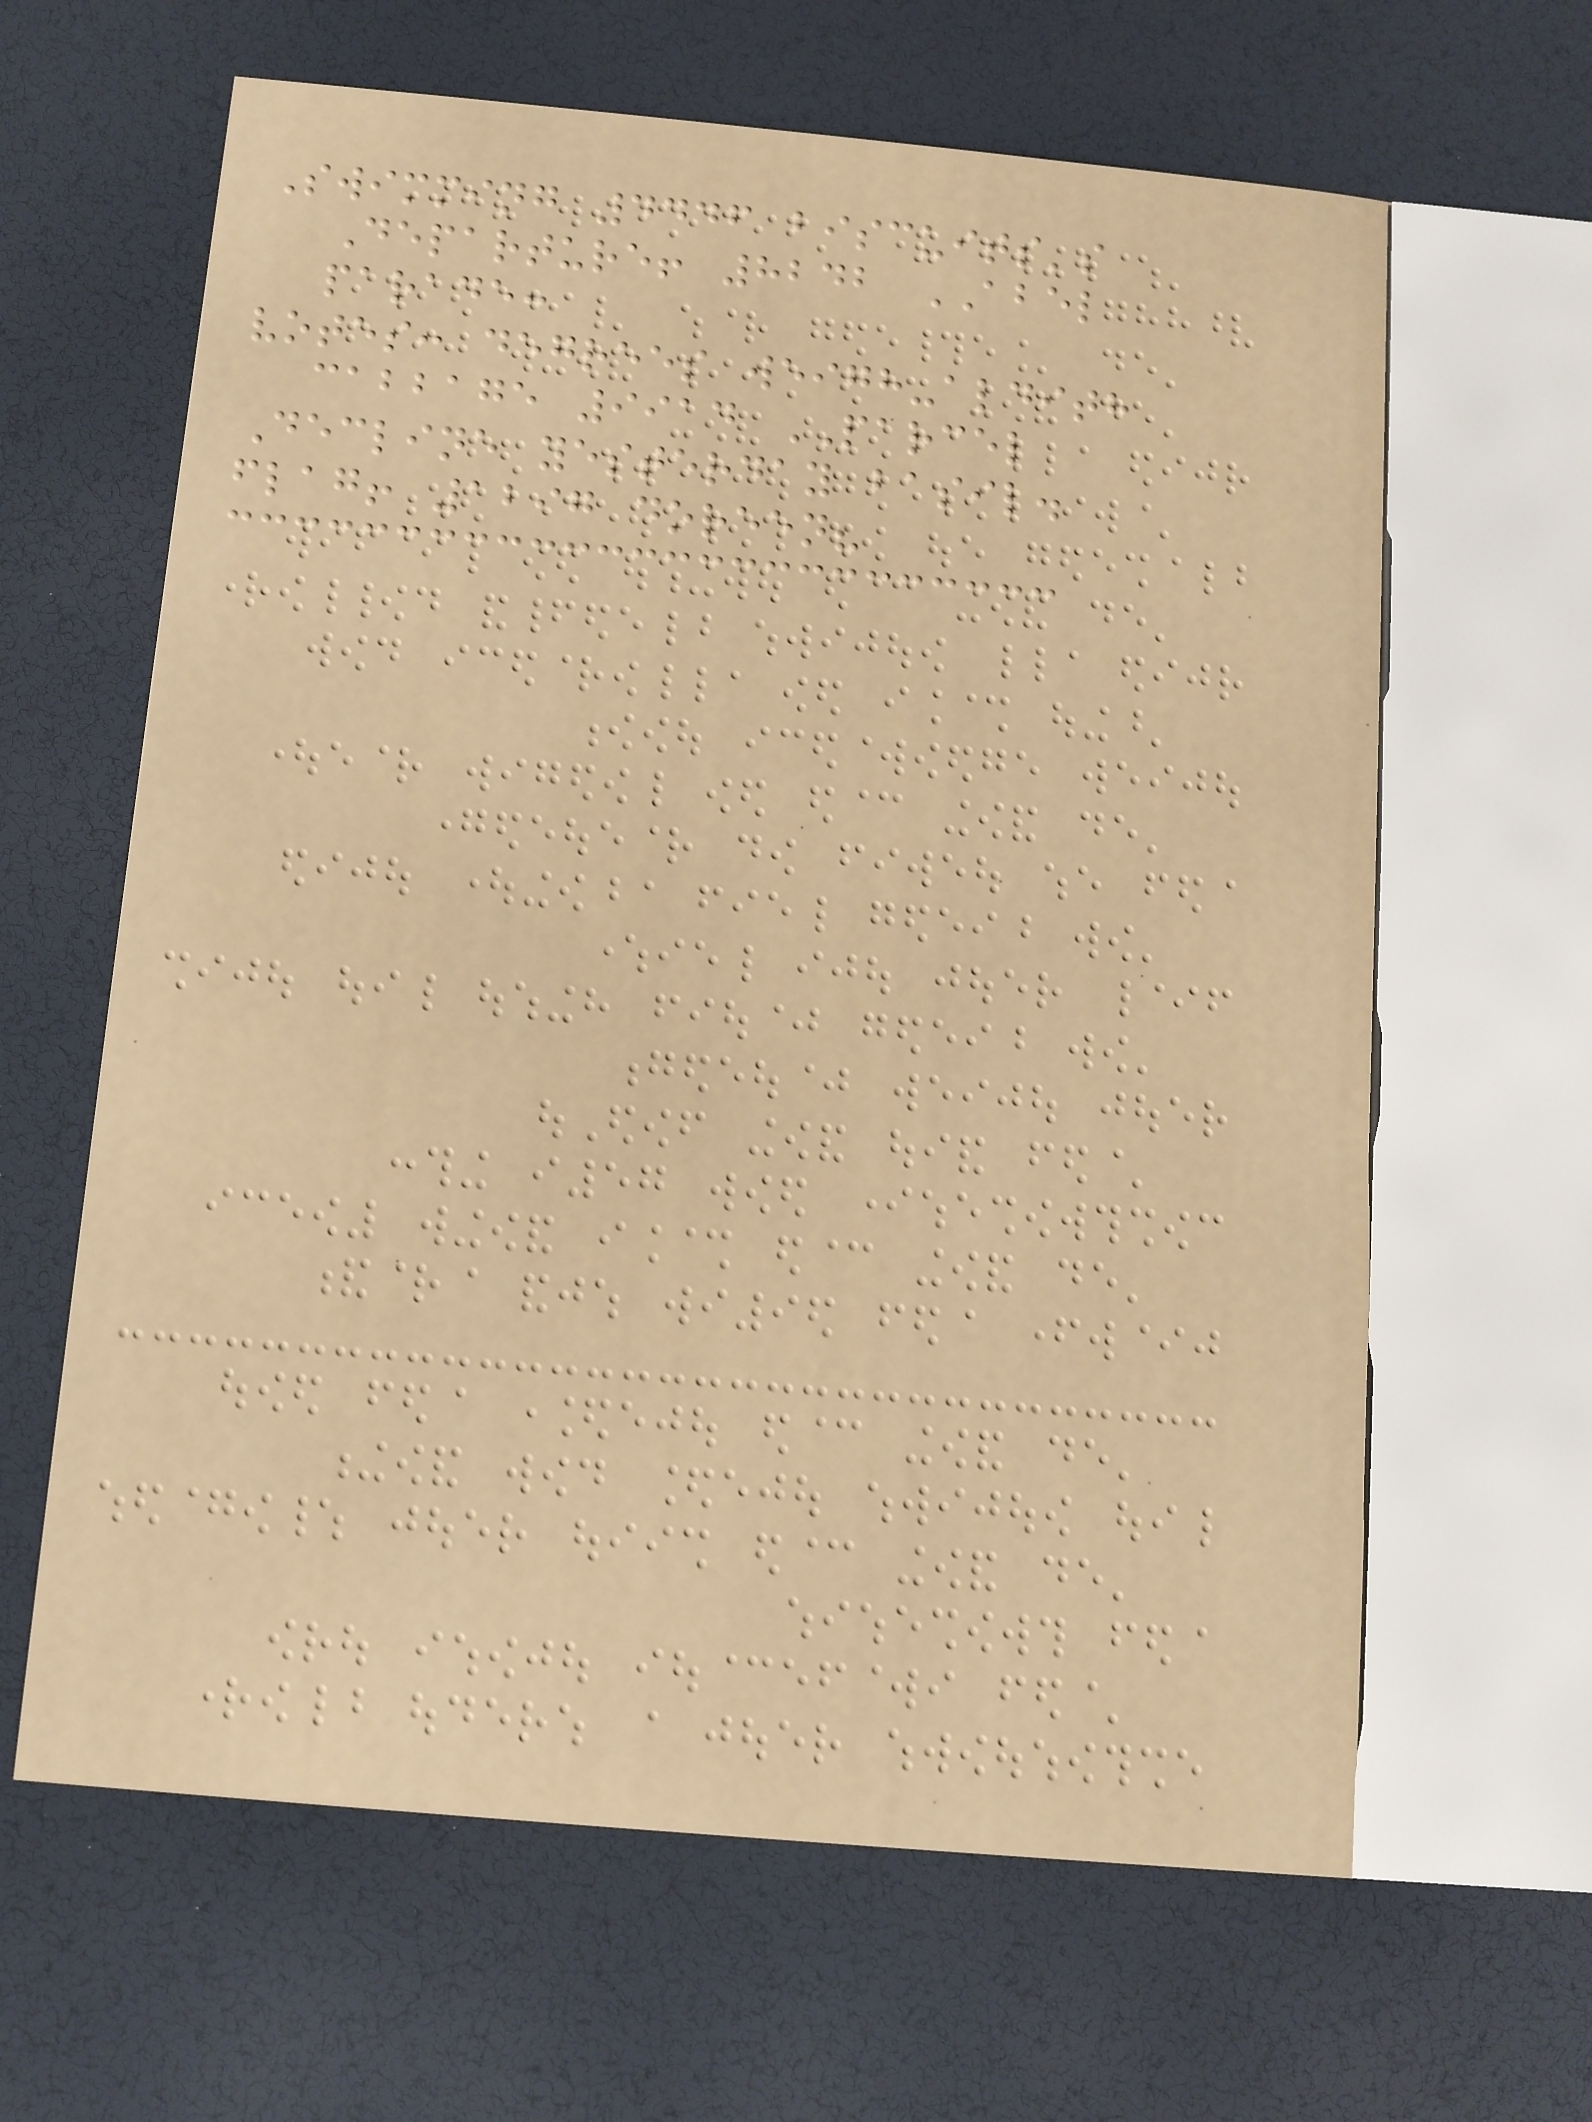Swimming 4446 biscuits's
Departure! 8242 ABEL
parade:
votes: degrees weigh-aldith
cabbage 9914 PARCEL
Decline yesterday basil.
flag! 1297 doreen?
